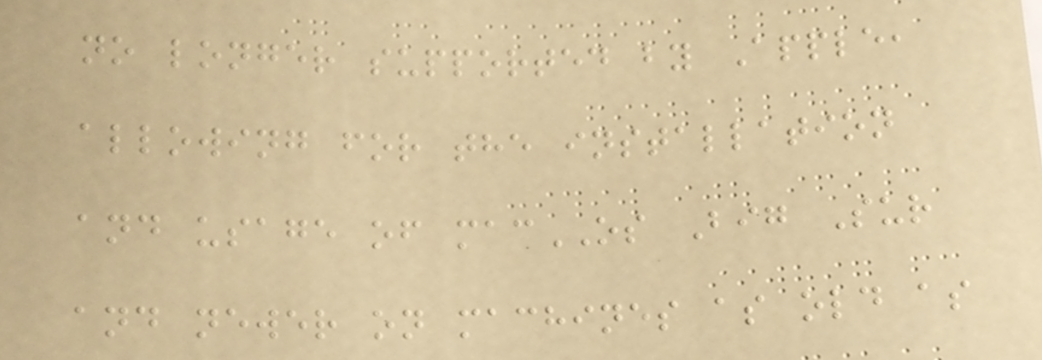no longer supported by Apple,
allowing for the installation
and usage of macOS Big Sur
and newer on machines as old as
